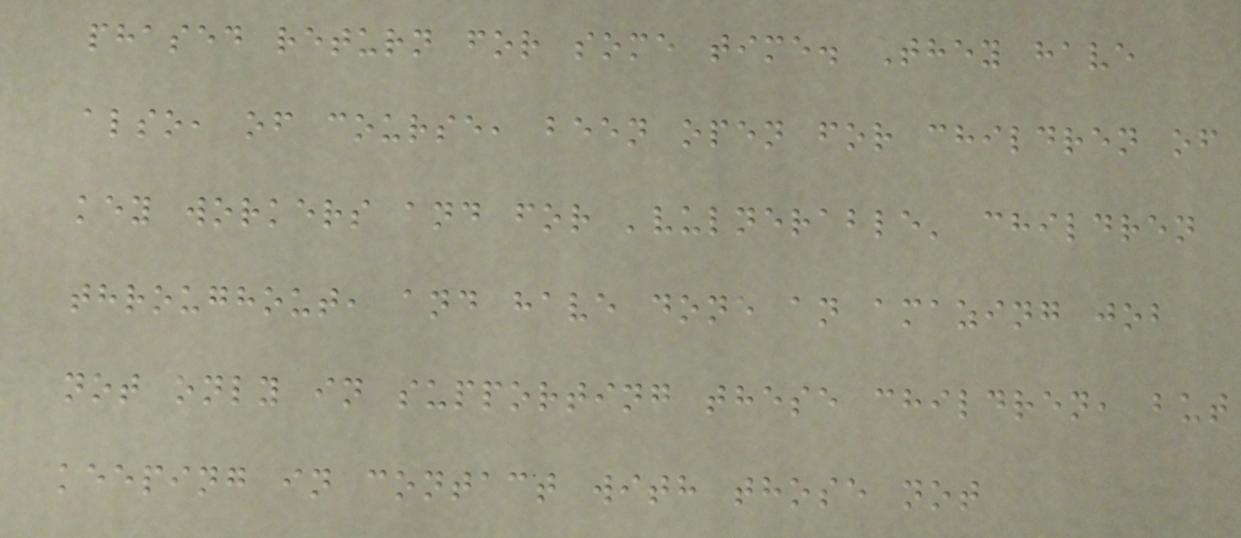phased return for some time. They have
also, of course, been open for children of
key workers and for 'vulnerable' children
throughout, and have done an amazing job
not only in supporting these children, but
keeping in contact with those not
